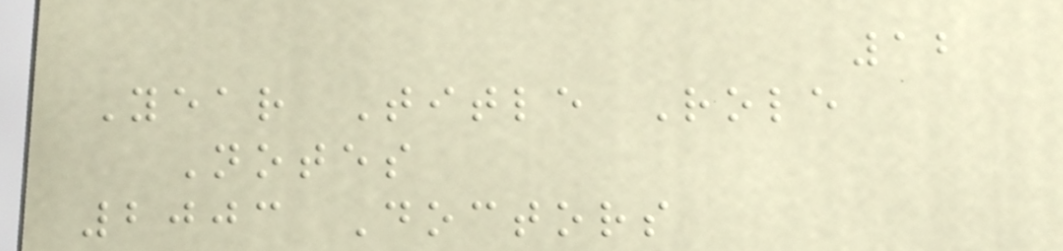12
Year Title Role
Notes
2003 Doctors
